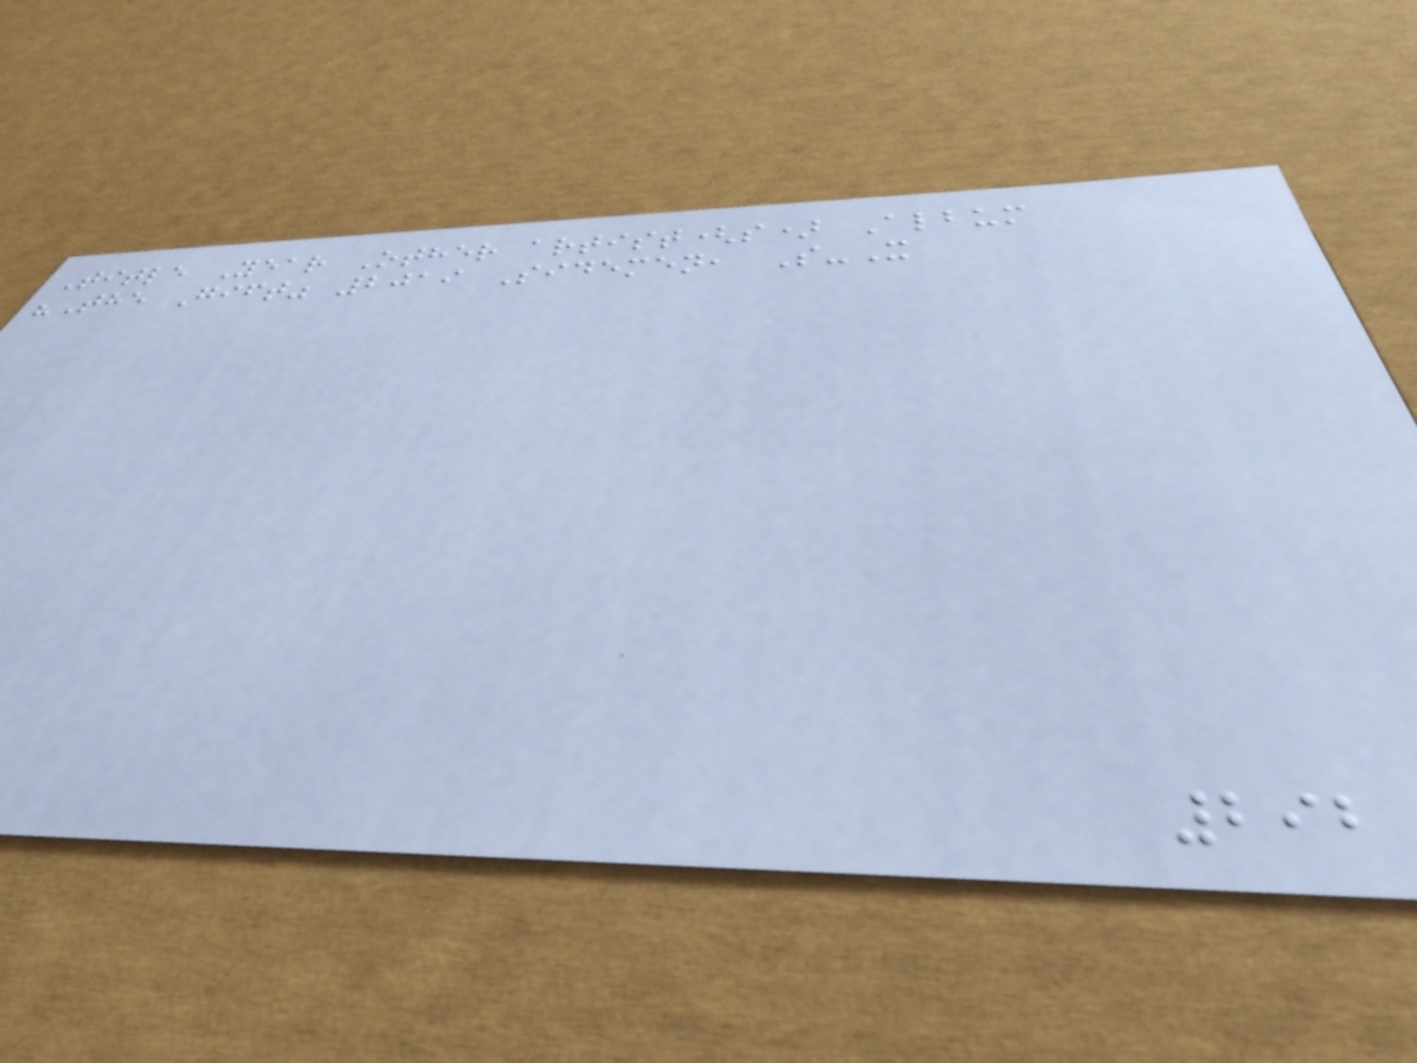Title Year Other artist(s) Album
"The Gift" 2019 Sidemen, S-X
292
